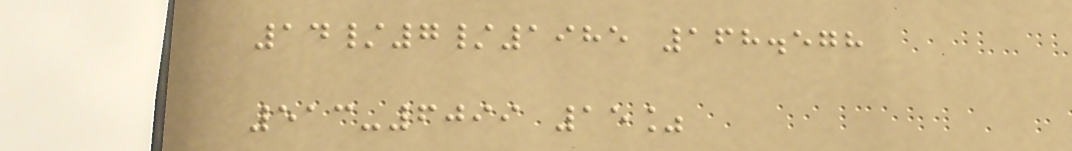14/7/1985 168.578
513-6099 15%
